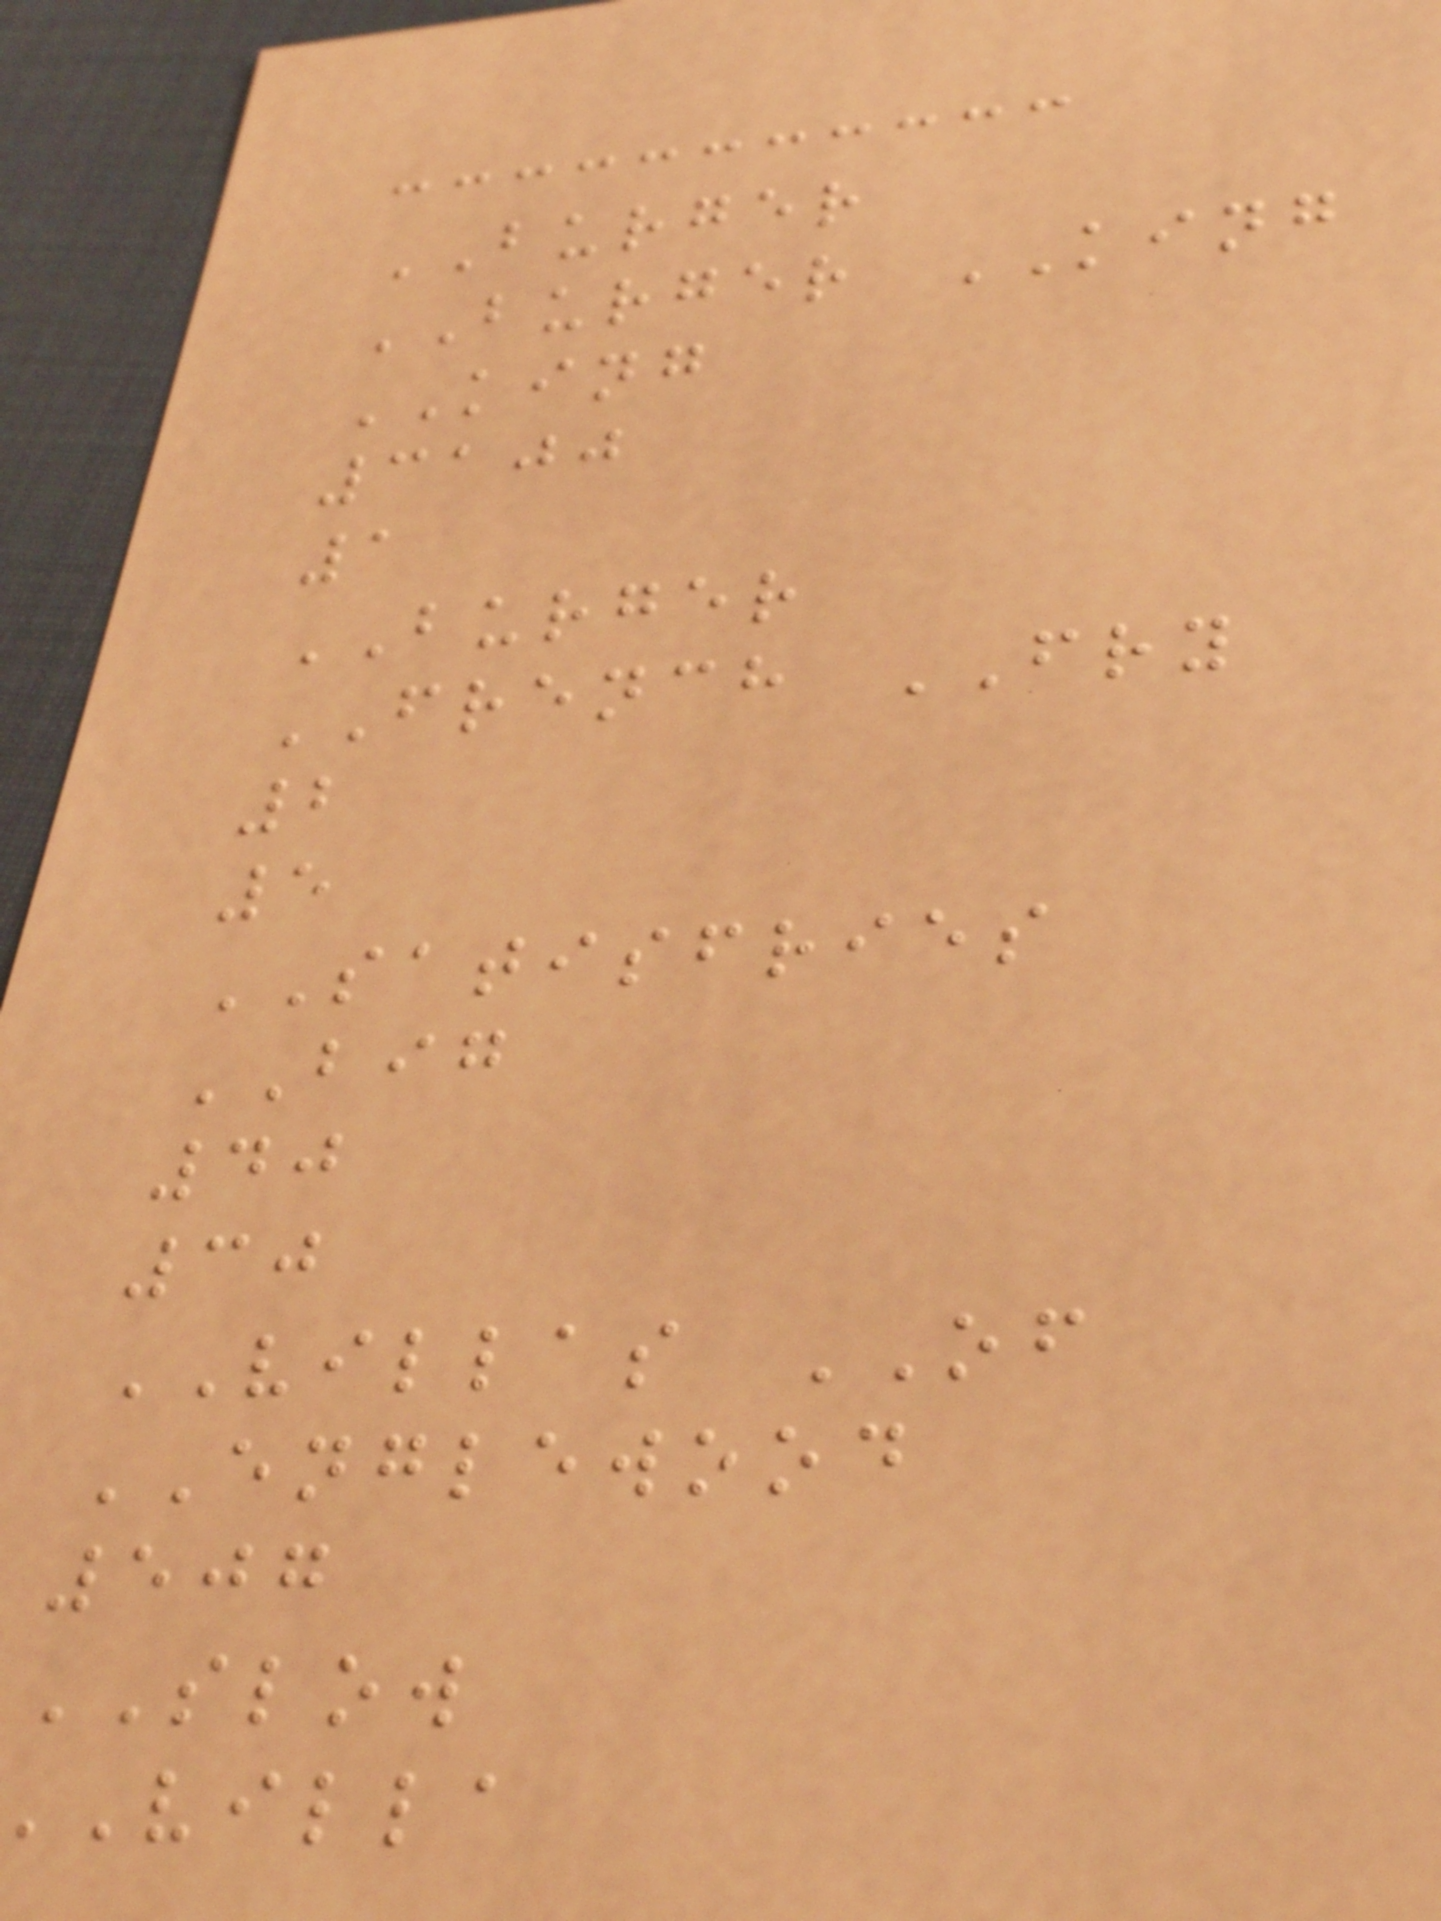BURGER
BURGER KING
KING
3100
1
BURGER
FRENCH FRY
2
5
SATISFRIES
BIG
40
30
VILLAS OF
ENGLEWOOD
507
SLOW
villa
